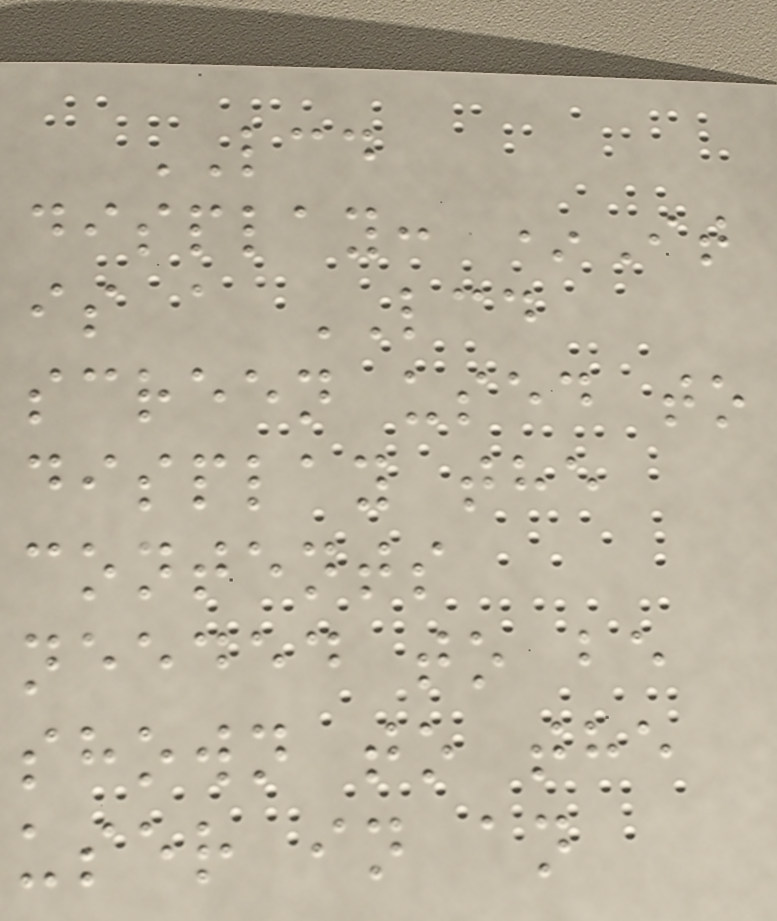LCD
display: *It
is a LCD
screen used to
display the
contents
needed to be
shown to the
user in an
